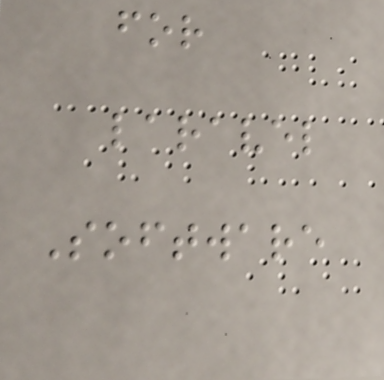for
laravel
Software
